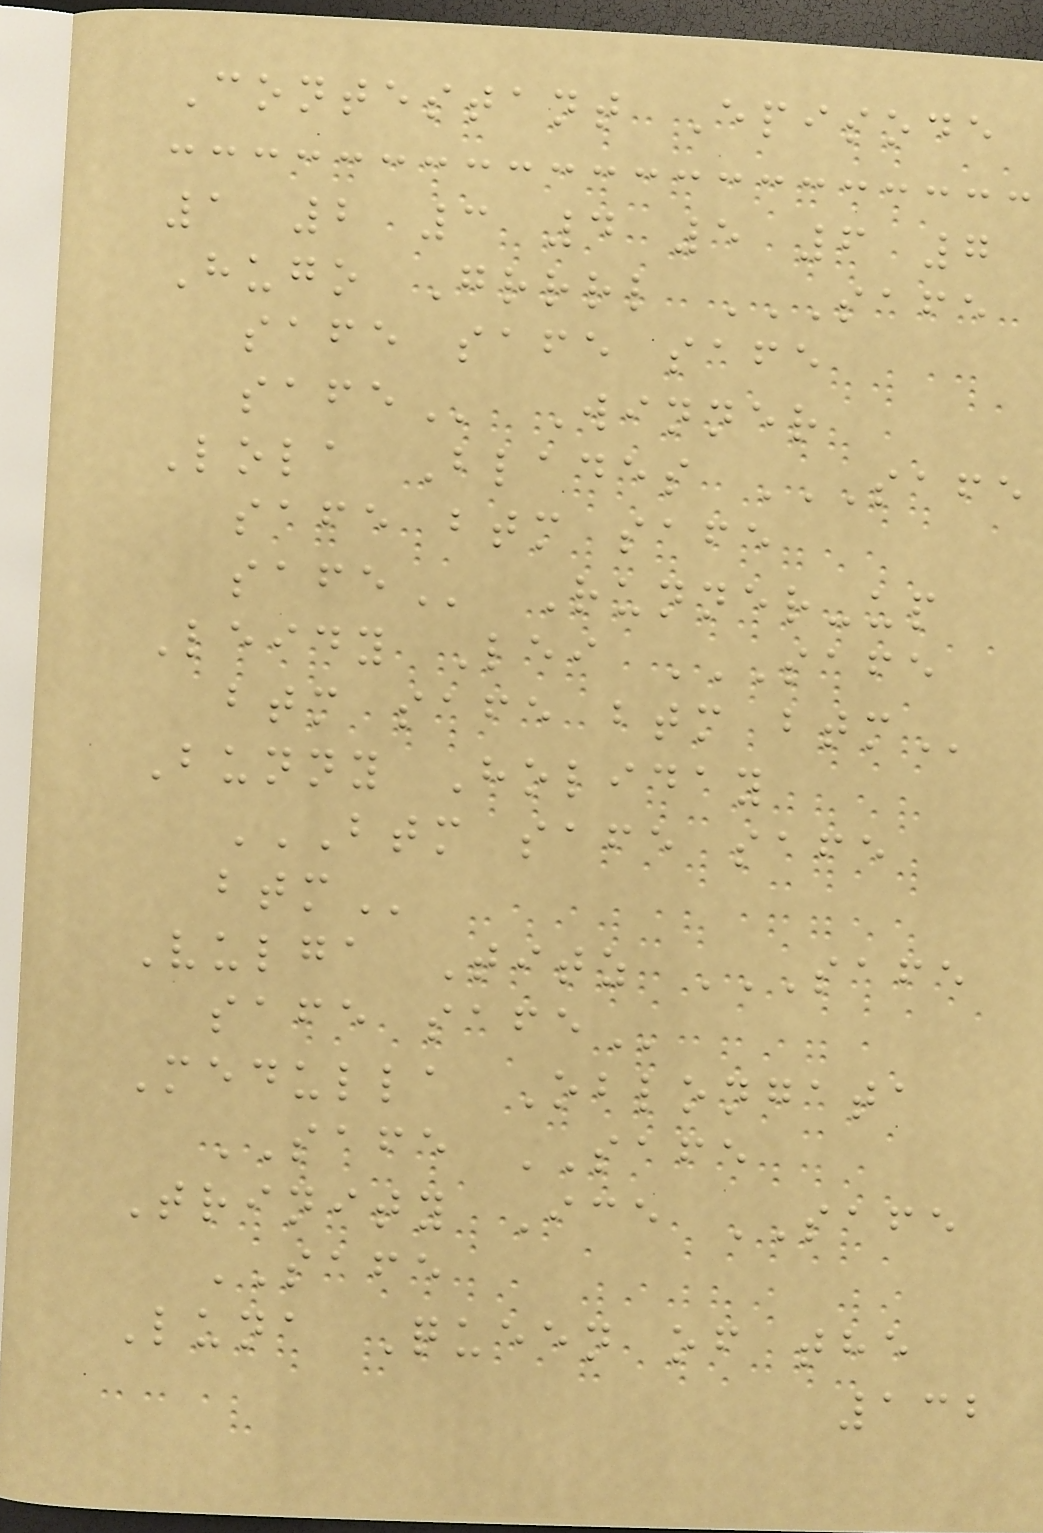Contestant Episode
1 2 3 4 5 6 7
Hugo Grrrl SAFE
SAFE SAFE SAFE
SAFE Winner
Lola Blades SAFE
SAFE BTM SAFE
SAFE Runner-up
Leidy Lei SAFE
BTM SAFE BTM BTM
Bunny Holiday
BTM SAFE SAFE
BTM
Vulga Titz SAFE
SAFE SAFE
Medulla Oblongata
SAFE SAFE
Trinity Ice SAFE
SAFE
Luna Queen of the
132
